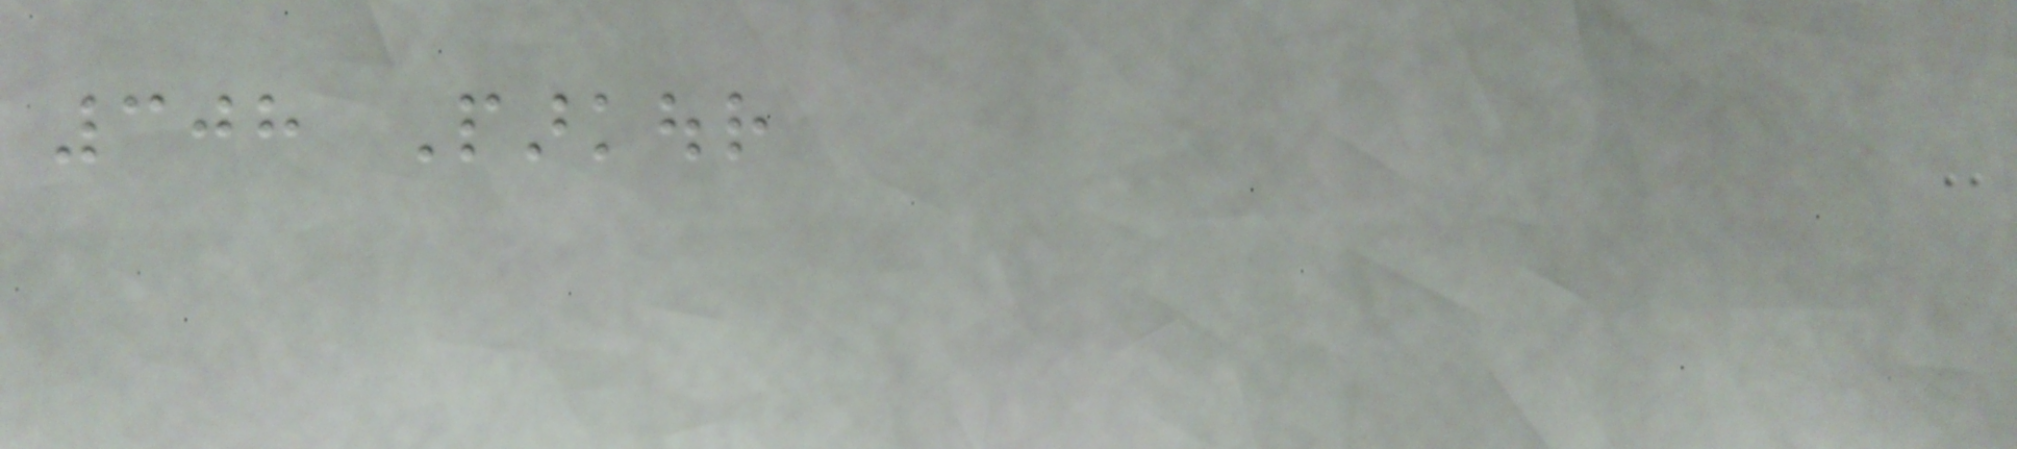308 Parkour
